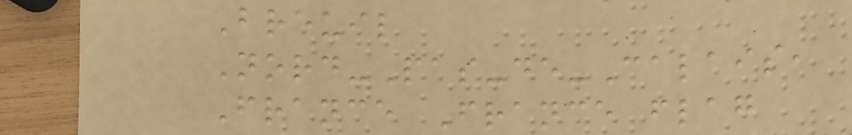Breuil
Nord-Pas-de-Calais,
France France flag
